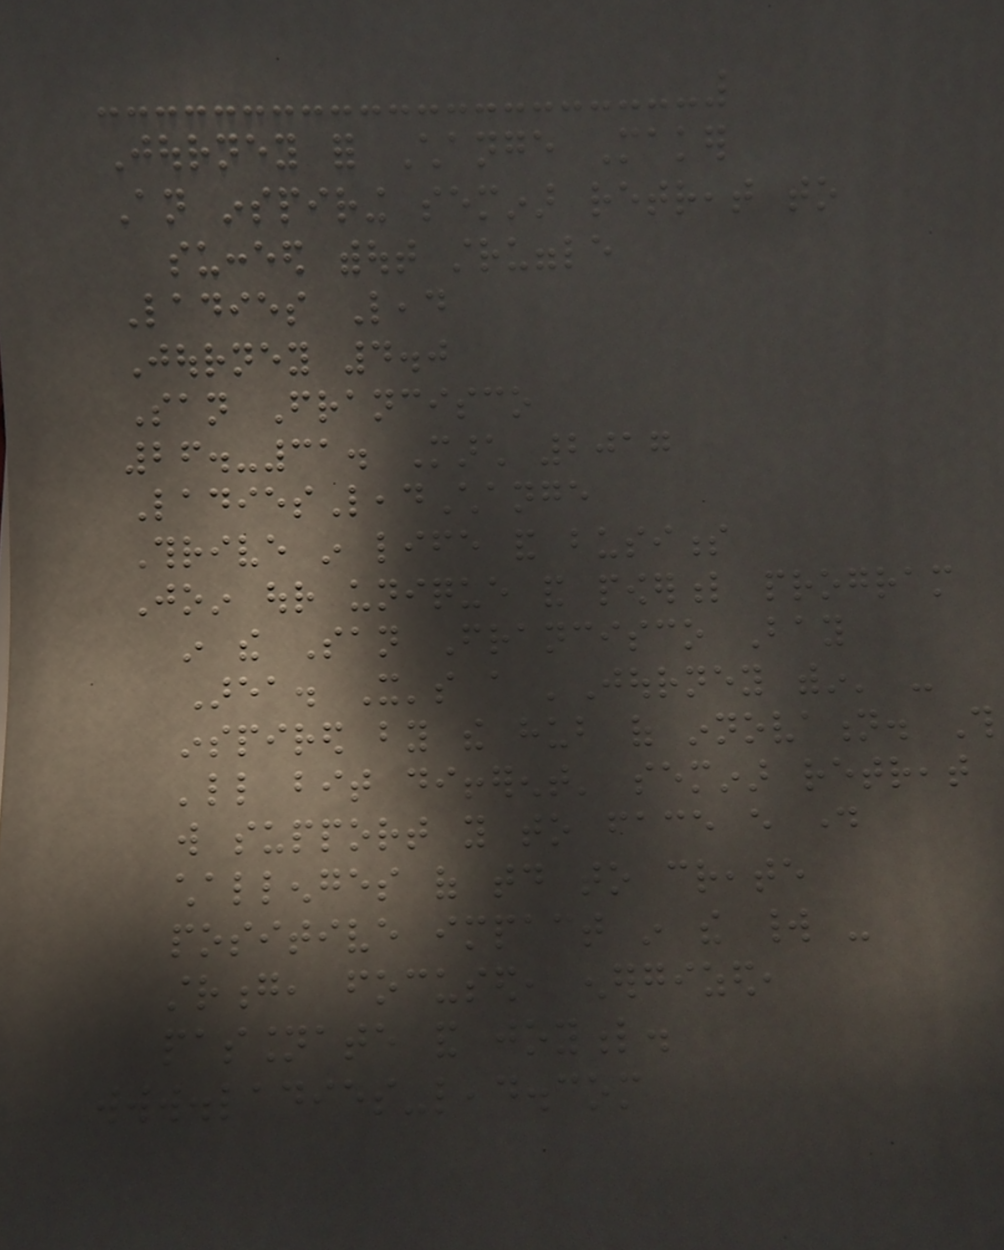Journey for Change Maker
An inspiring seminar retreat to
succeed without struggle
Ladies Lead
Journey 4.0
San Francisco
26.-31. March 2017
LadiesLeadChange
Thrive in life and business
Join our unique and powerful program
in the San Francisco Bay
Area. It's a 'Journey within' -
inspired by the hub of innovation. This
'little bit different' seminar retreat
will support you to face every day
challenges of today to create
positive impact in the world -
strong, focused, energized,
passionate and joyful.
www.ladies-lead.com
